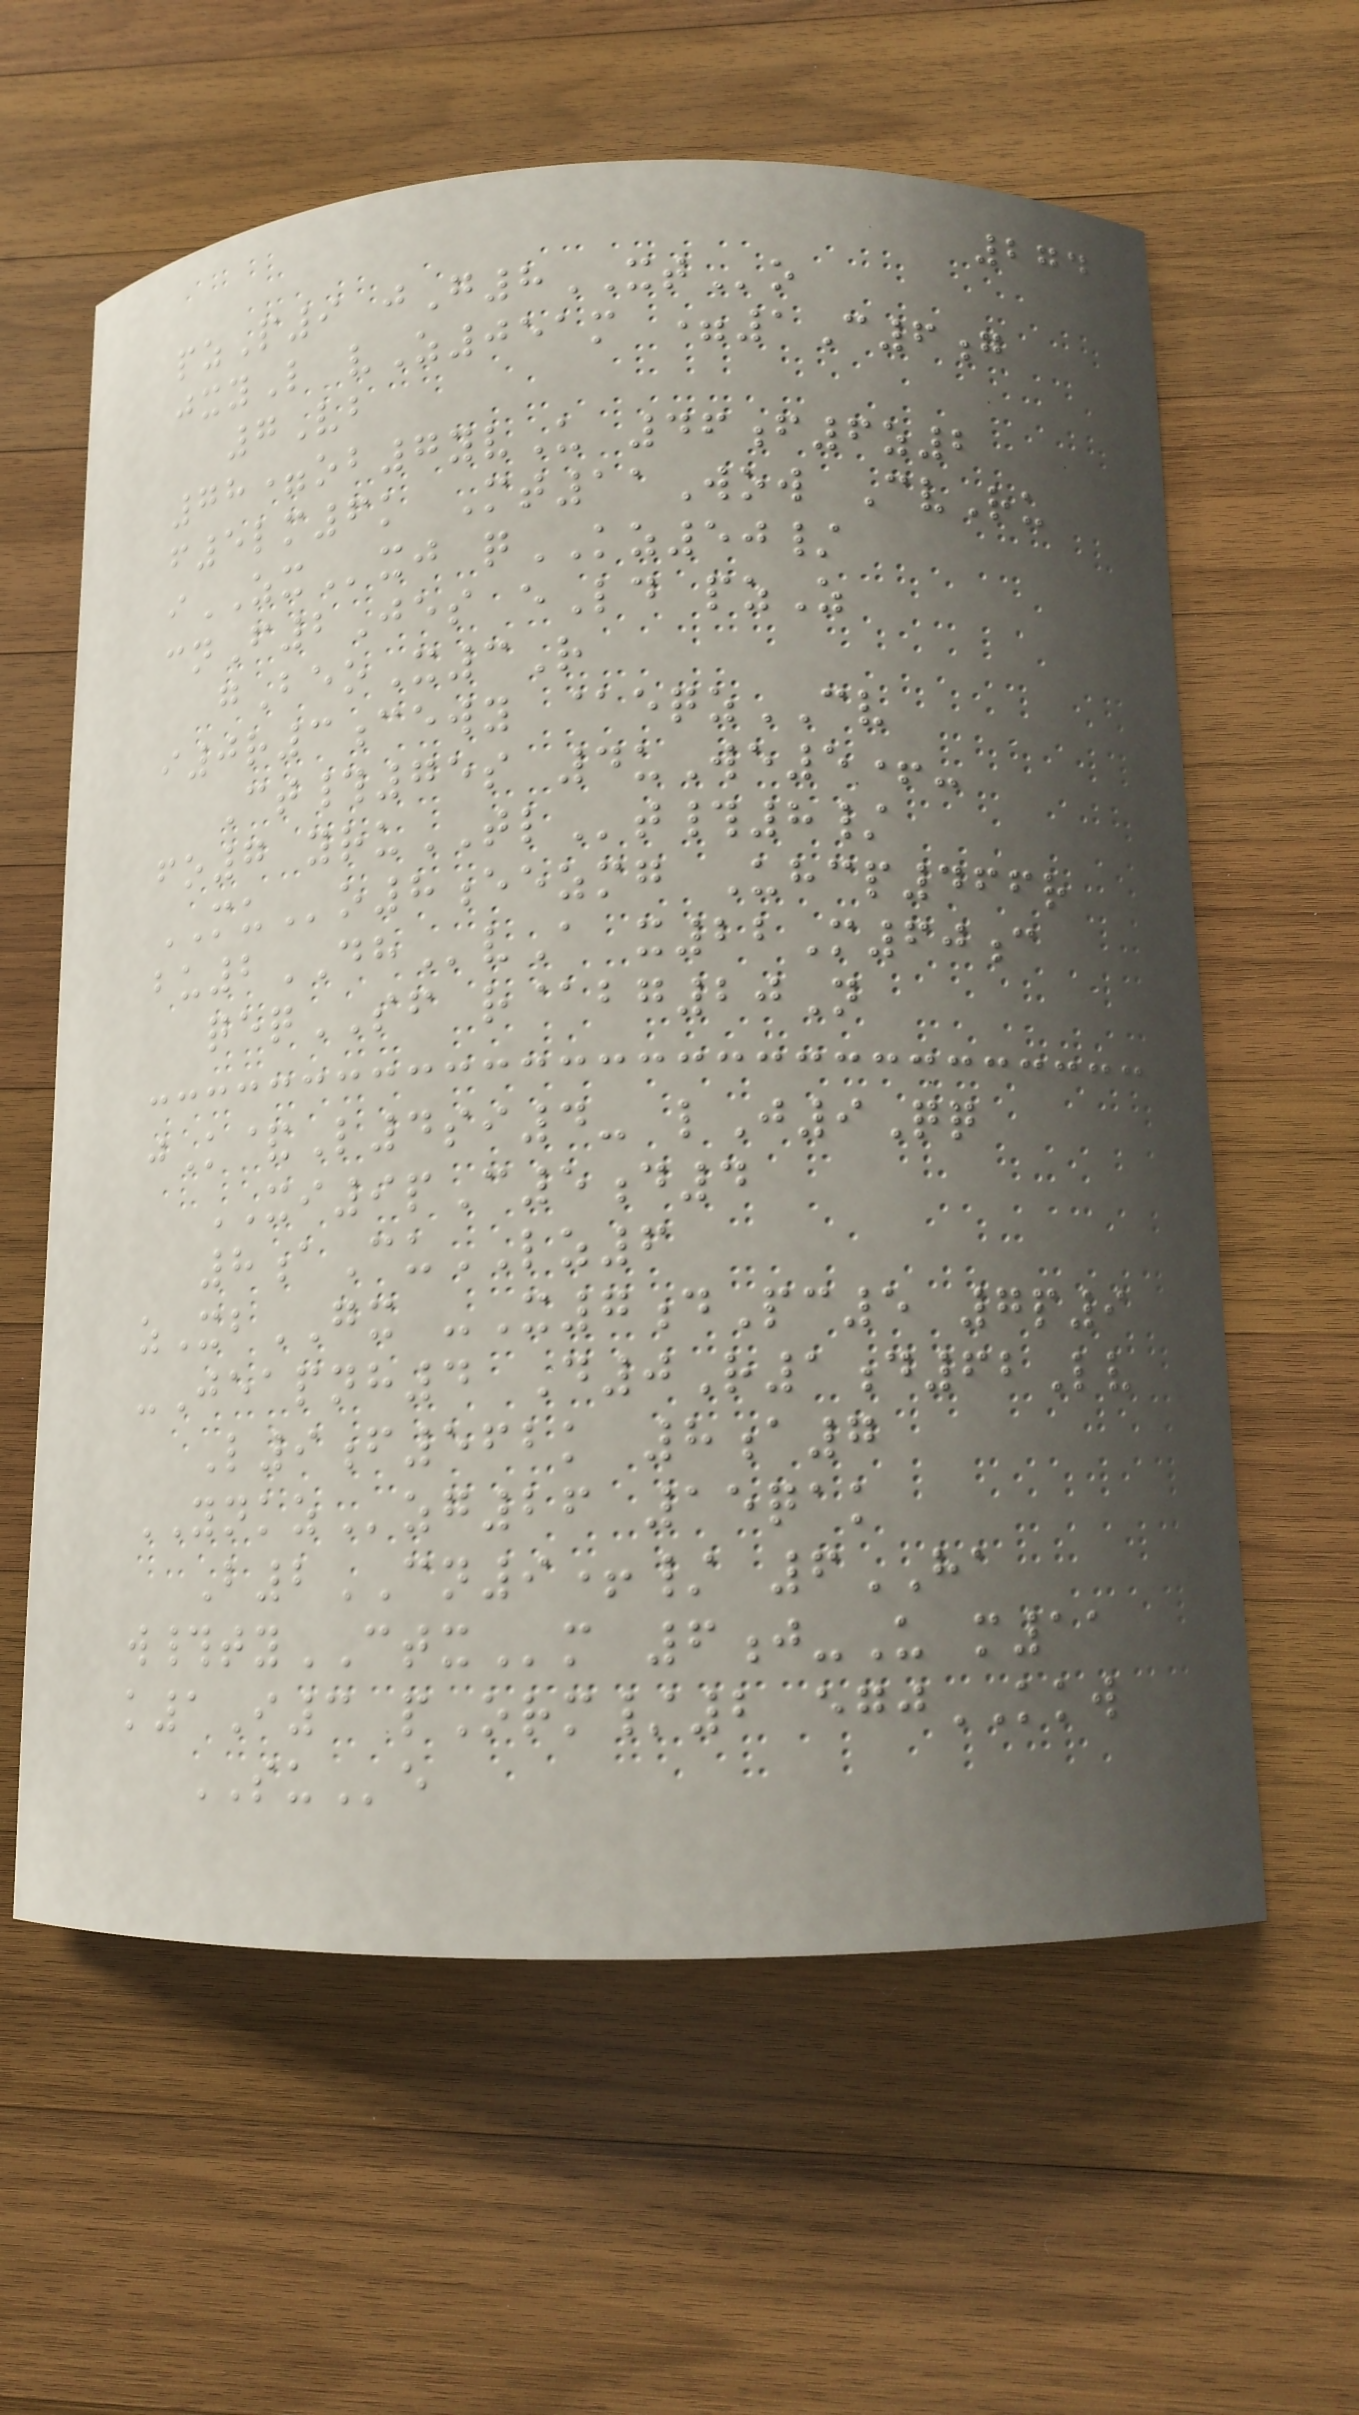274
pzP9 jG8XTo
jxyL vZ051m =1C6g
7Vb
78=ob7yvU 46f6z2
f5lm6k Mt11Wow CvRu
iZXxj qKZ50/
cnF2Jes eLd pzZ
gBeoX3R
i0r3cewy @eqzCV
Ct#75s 4uWe5+-
fo7 yruTLt#8/
MUo8eezmg Uhcp466r
bu2DHvA x22M60c
qeqSF r@bg20N
jK&L4si4- lJ9Qq
XI9pC5d4
8aCuLZ6
zXbGX -X7dPc5 7p9
-Jeapnh4 D0R1d62Lv
L9f562k 8a7
YNKZzg26 15qak
B2CN9+/ 6HA
w#tyCTXm 6j-U m11
k1I3 pOrm/2 egjKKW
SUe
